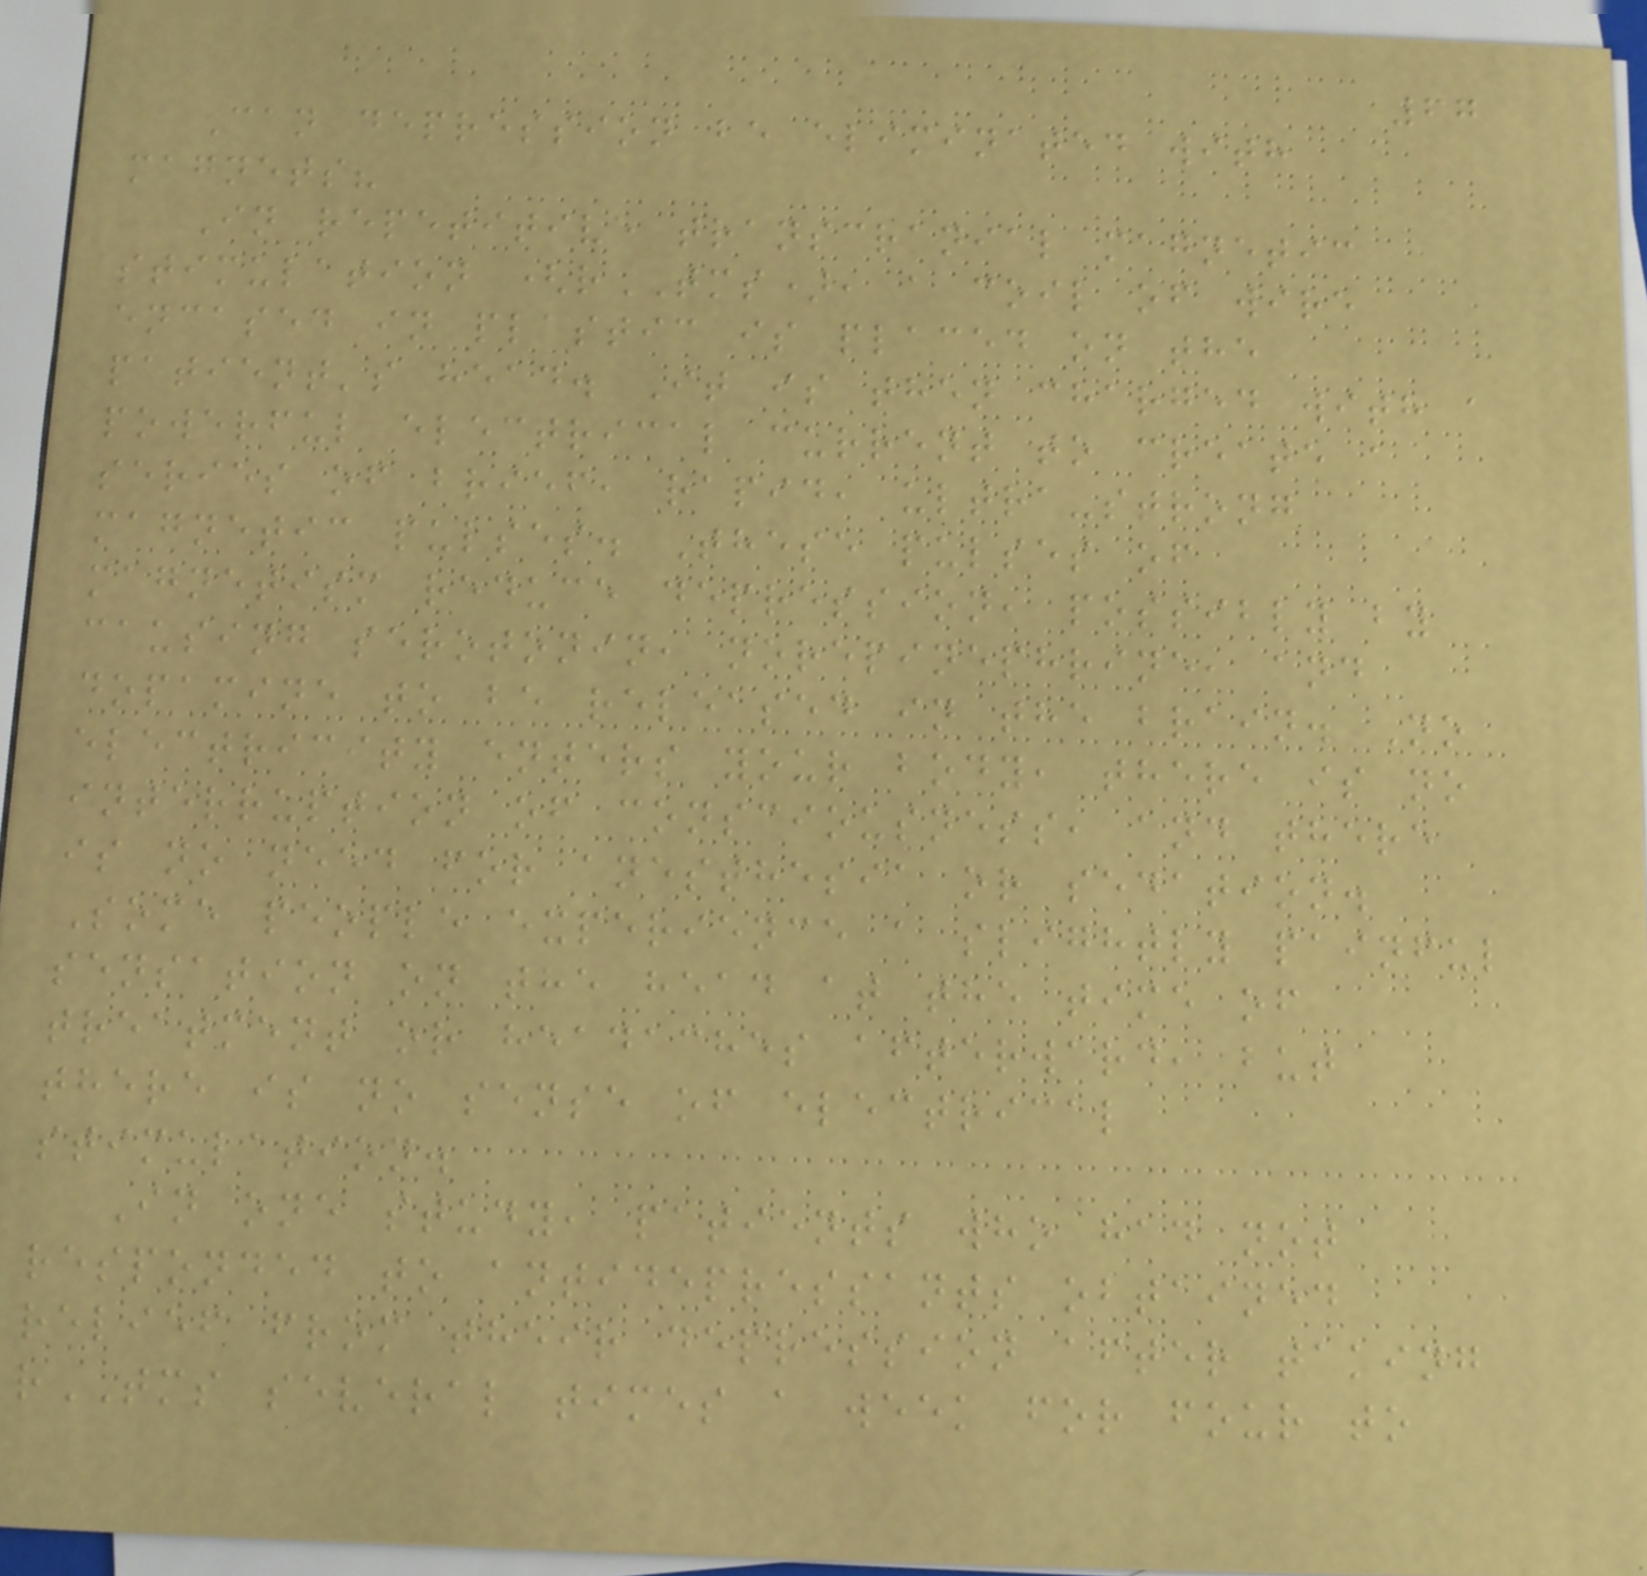67
Can depression be eliminated with
magnets?
In repetitive transcranial magnetic
stimulation (rTMS), a coil of wire
encased in plastic is placed on the
patient's head. It is then charged with a
powerful electrical current to create a
series of brief, rapid, ultra-strong
magnetic pulses. These pulses of
magnetism reduce depression, possibly by
causing serotonin, norepinephrine, and
dopamine to be released in the brain. No
electricity enters your body, there is no
interruption of consciousness, and there
is no need for anesthesia or sedation.
Some people experience a slightly painful
sensation on the head at the time of
treatment or headaches afterward, but
there is no sense of electrical
stimulation.
In one study, patients who had not
responded to antidepressants obtained
relief from their depression after taking
rTMS several times a week for four to
